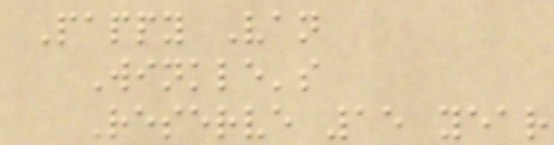Pappy Van
Winkle's
Reserve 15 year
